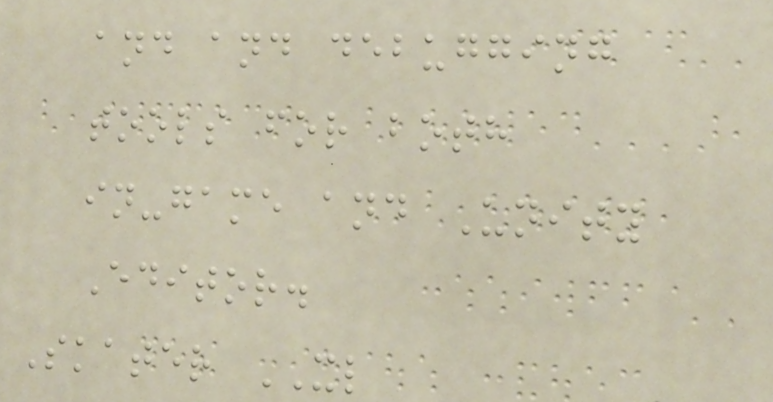and and debugging
tools for both
in-game and Unity
Editor.
Skater XL
